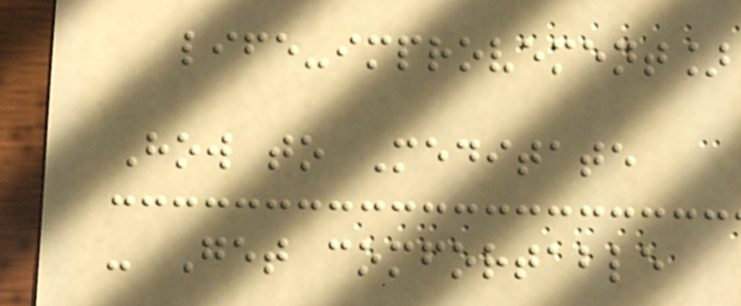life-improvement]
How to Meditate
- Get comfortable
